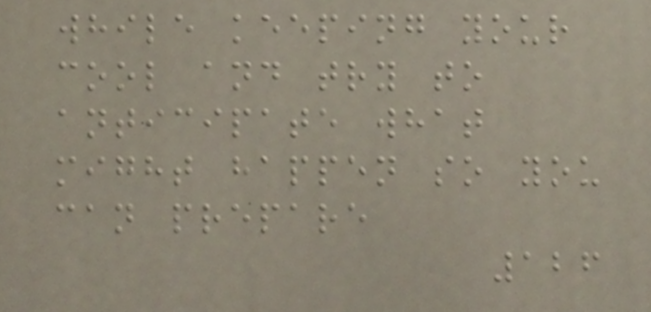while keeping your
cool and try to
anticipate what
might happen so you
can prepare
126
